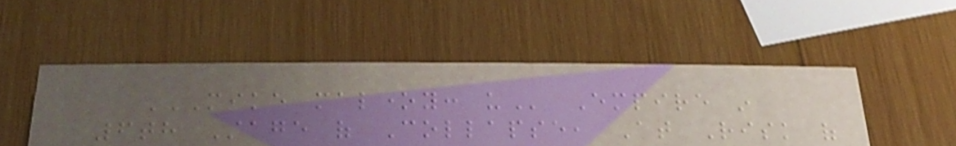MIKE MALONEY: US Empire in
6th Stage of Collapse, At Risk of
